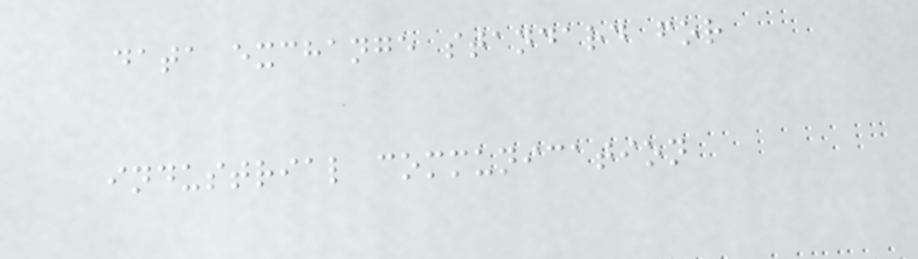data exchange standard for
industrial communication
